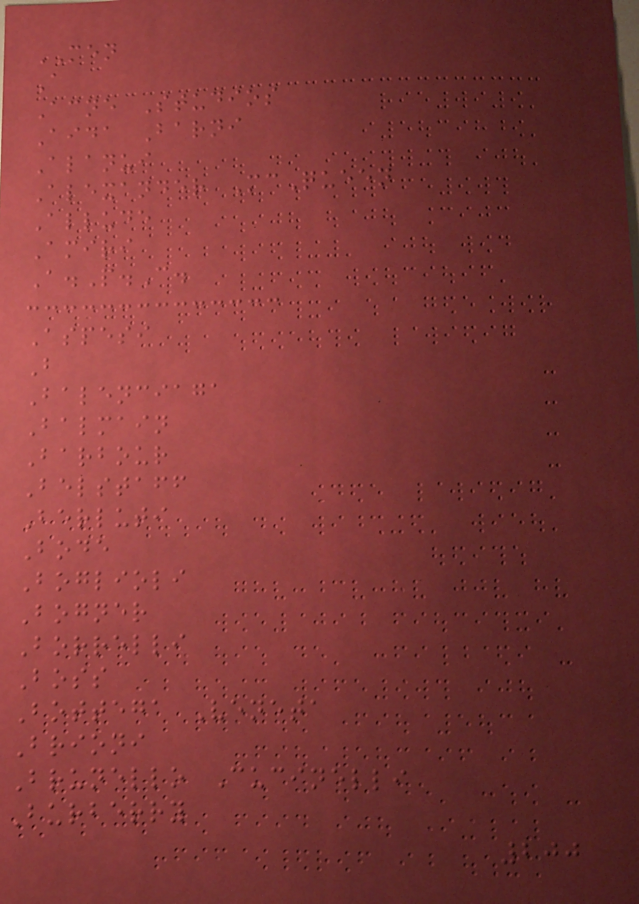MEN
A
Acne Studios
Aida Barni
Alanui
Alexander McQueen
Allude
Amiri
A.P.C.
Aspesi
B
Balenciaga
Balmain
Barbour
Belstaff
Berluti
Bode
Boglioli
Bogner
Borrelli
Boss
Bottega Veneta
Brioni
Brunello Cucinelli
Burberry
200
